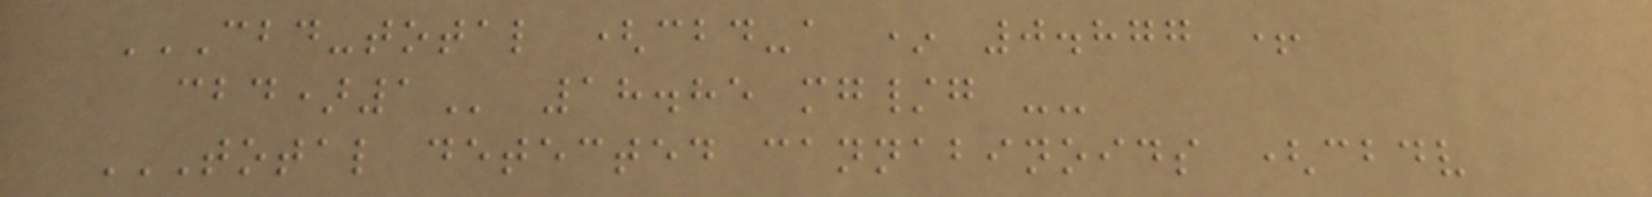CBD-TOTAL (CBD-A * 0.877 +
CBD)1 18.85 mg/g --
TOTAL DETECTED CANNABINOIDS (CBDV
